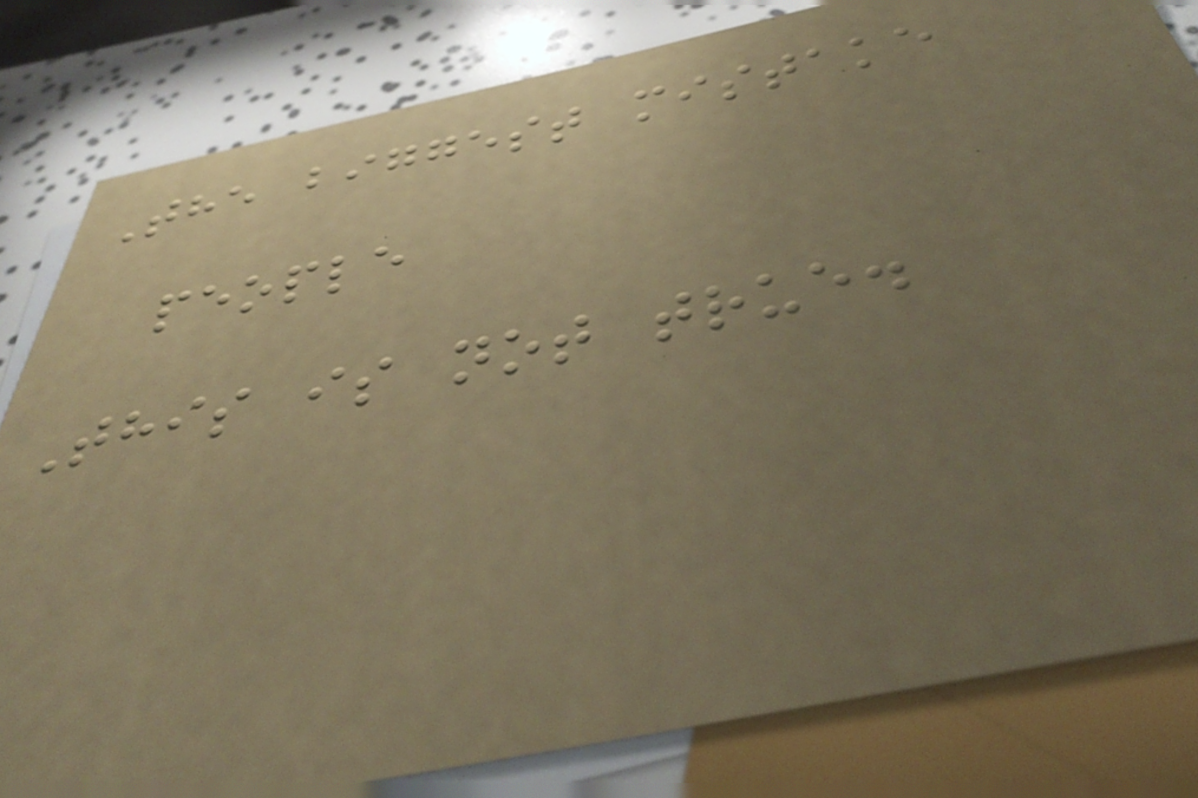The biggest mistake
people
This is not true.
